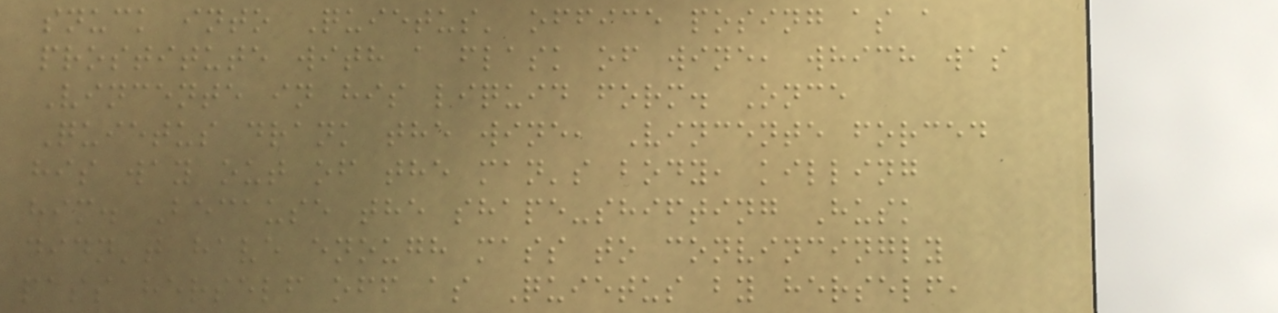snuck into Quietus' office posing as a
prostitute with a flask of wine, which was
Vincente in his liquid form. Once
Quietus drank the wine, Vincente forced
his way out of the man's body, killing
him. Because the shape-shifting Husk
didn't have enough mass to convincingly
pass herself off as Quietus by herself,
